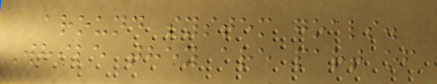around system goals.
While they are part of
